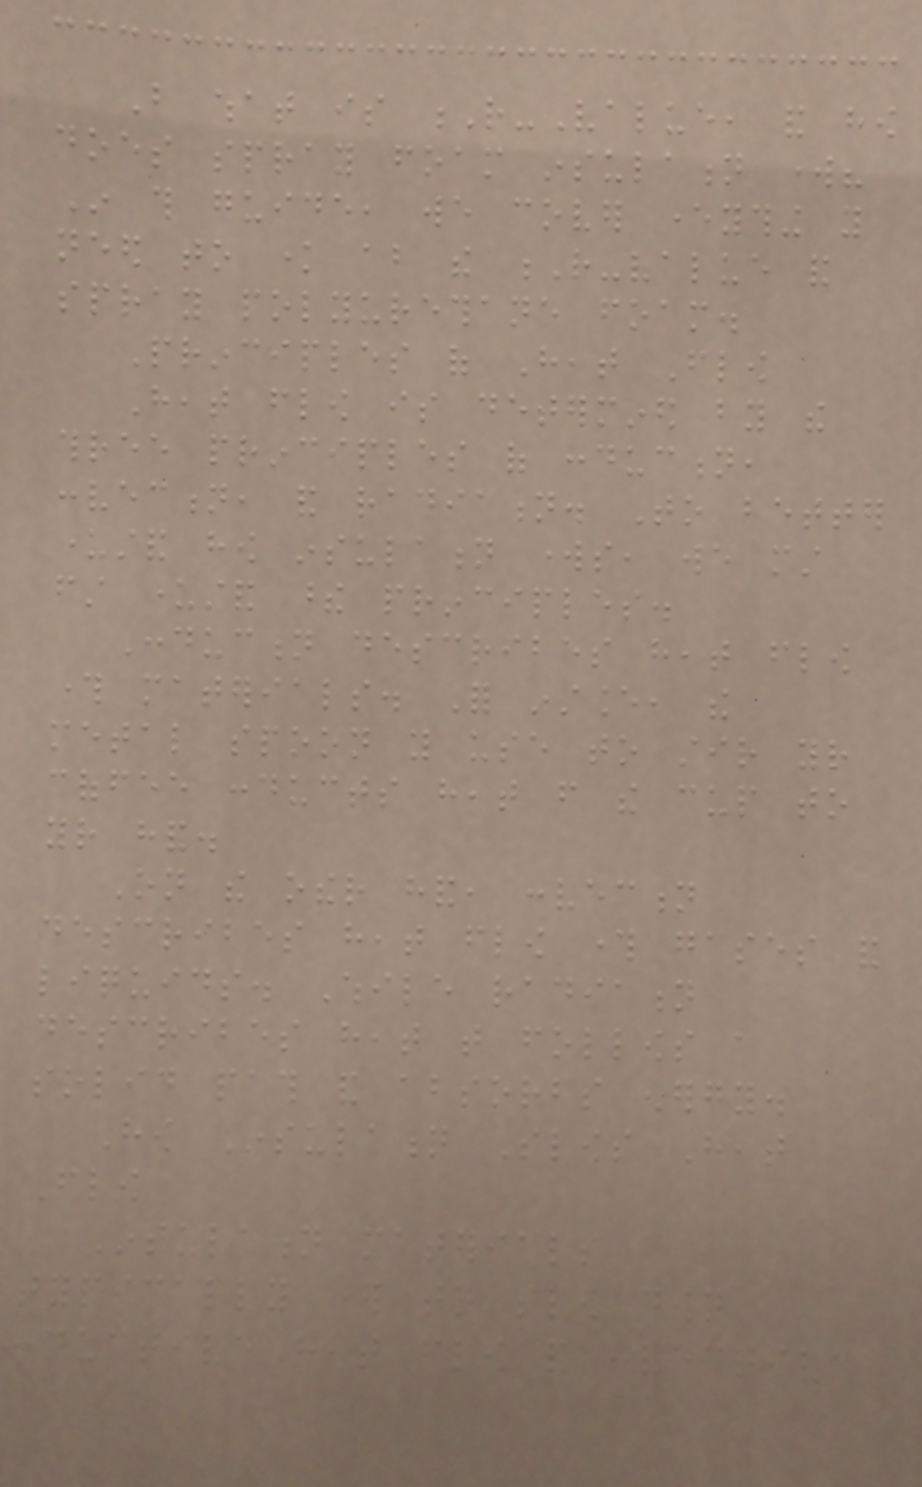But what is R-Value, and how
does spray foam insulation work?
In this guide, we cover everything you
need to know about the R-value and
spray polyurethane foam.
Principles of Heat Flow
Heat flow is determined by the
three principles of conduction,
convection, and radiation. To better
understand how insulation works, we must
first understand these principles.
Conduction describes heat flow
through materials. For instance, the
metal spoon you use to stir your
coffee conducts heat from the cup to
your hand.
On the other hand, convection
describes heat flow through gases and
liquids. While radiation
describes heat that follows a
solid path and absorbs energy.
How Insulation Slows Heat
Flow
Insulation materials
typically work to slow down
conductive heat flow and convective
